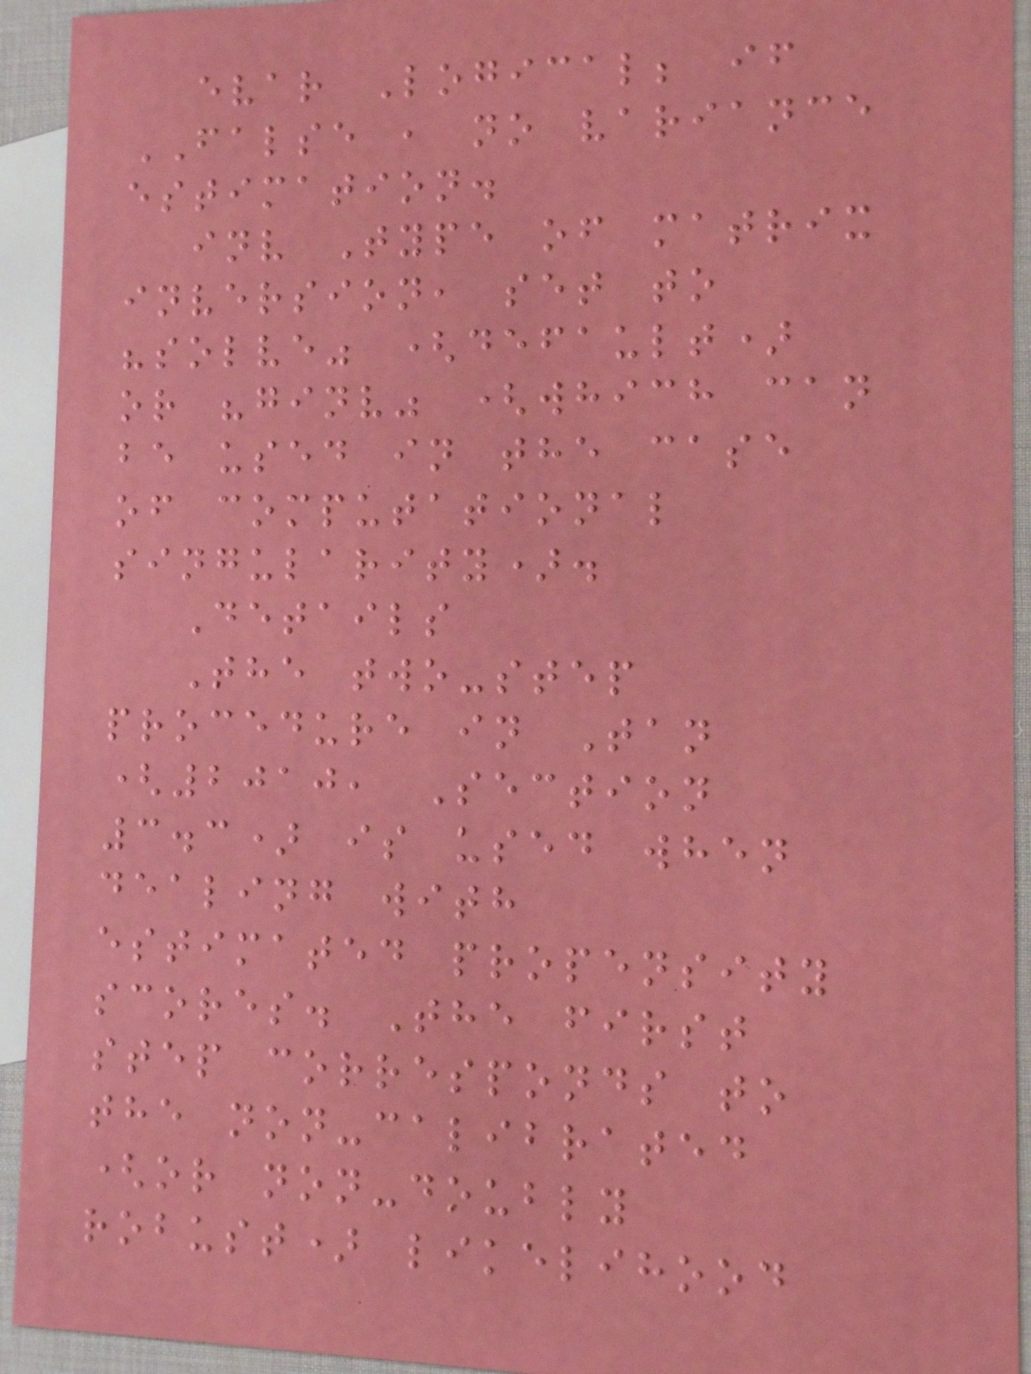evar Logical; if
FALSE , no variance
estimation.
inv Type of matrix
inversion, set to
"solve" (default)
or "ginv" (which can
be used in the case
of computational
singularity).
Details
The two-step
procedure in Tan
(2010, Section
3.3) is used when
dealing with
estimated propensity
scores. The first
step corresponds to
the non-calibrated
(or non-doubly
robust) likelihood
